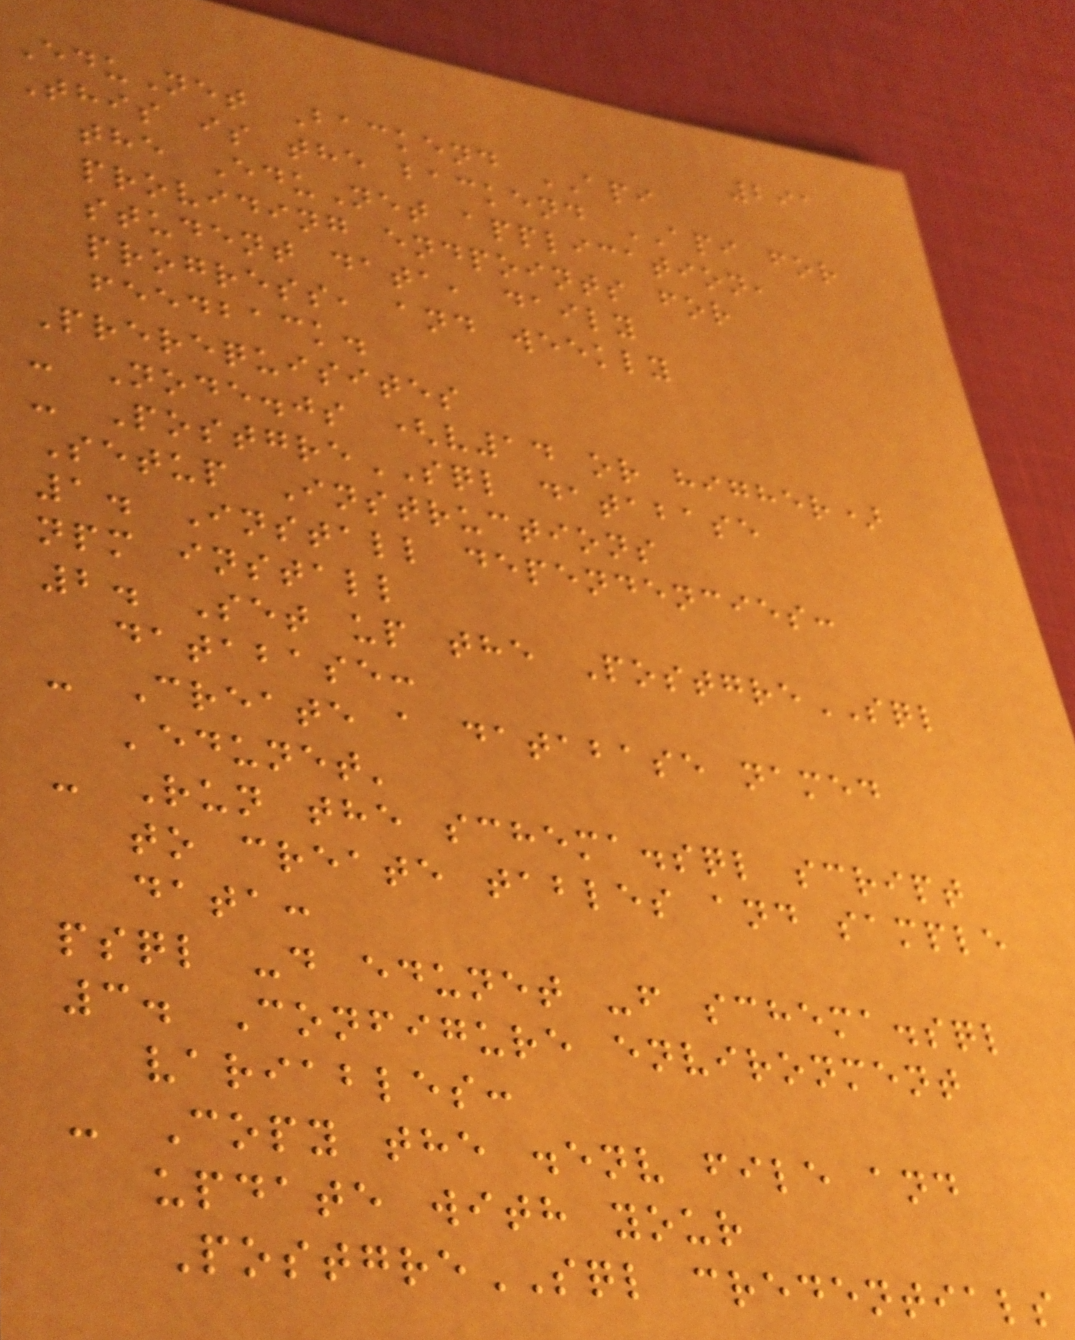291
EduNet Backend API
This is the backend API for
the EduNet application,
providing endpoints for
student data, daily
progress, and weekly
feedback.
Prerequisites
- Node.js (v14 or higher)
- PostgreSQL database
Setup Instructions
1. Install dependencies:
npm install
2. Set up the PostgreSQL
database:
- Create a database named
'edunet'
- Run the schema.sql script
to create tables and sample
data:
psql -d edunet -f schema.sql
3. Configure environment
variables:
- Copy the .env file and
update with your
PostgreSQL credentials
